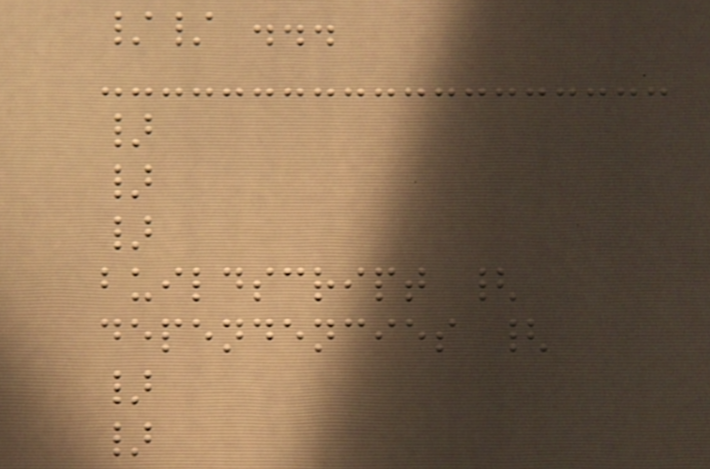// ...
}
}
}
buildscript {
dependencies {
}
}
